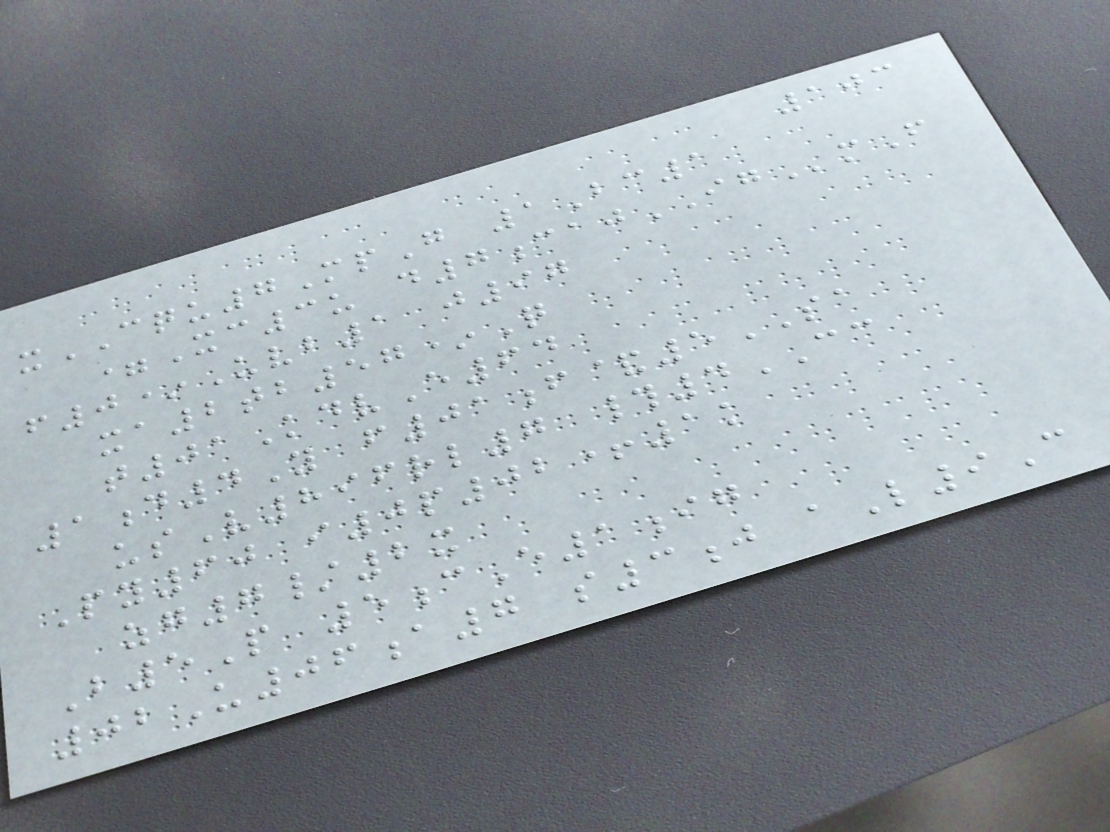103
xCQU7MpG 1Bc1
=Xc3u d7cajIGmF
f0*Uvb1 j97
xa2tb57*Q
t01KdvE64
1d4Y f01f&5SA
usV896rl7 #4CC
Py60 i0p02+1k
zg7/2x
B5P 5cE1ig
02U06a7 s3j aL9C
